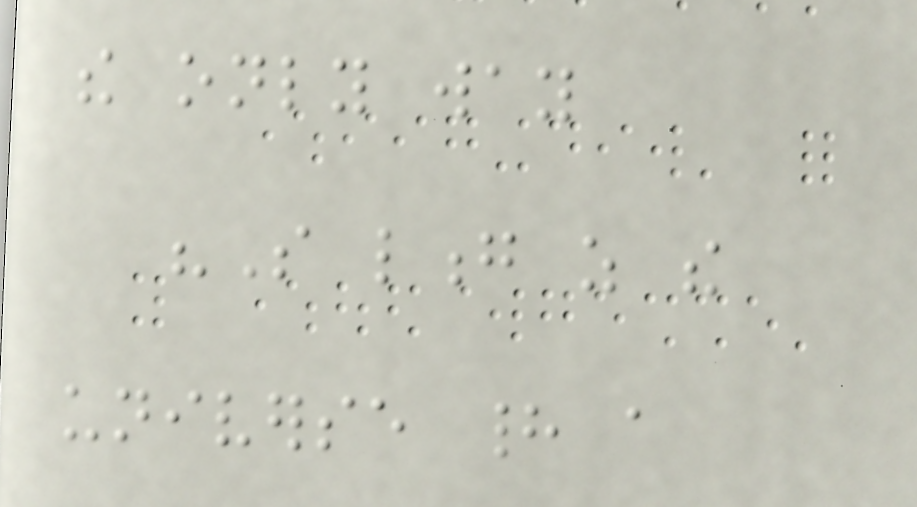the only way
"So long as the
universe had a
